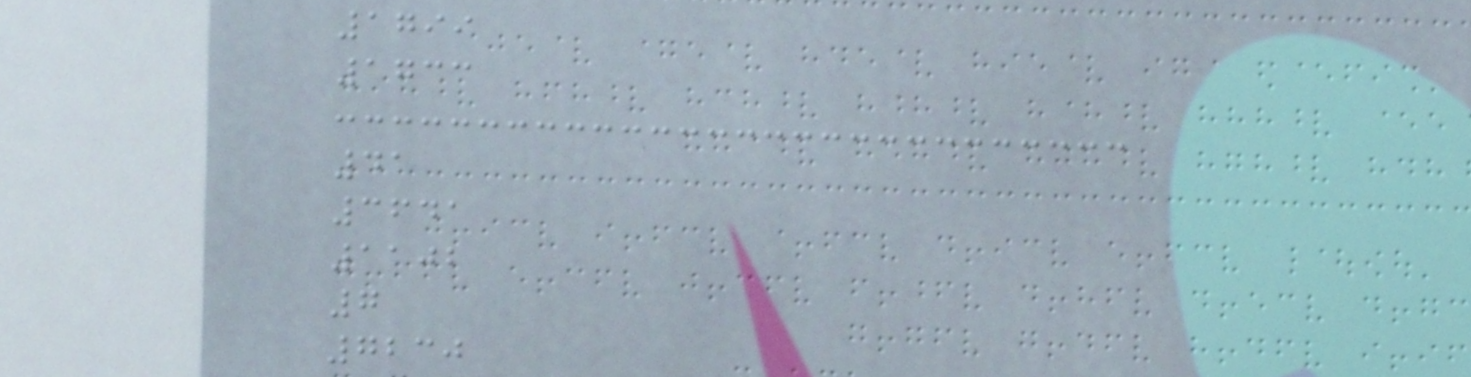1799
1733
41
3641
1102
7
7230
